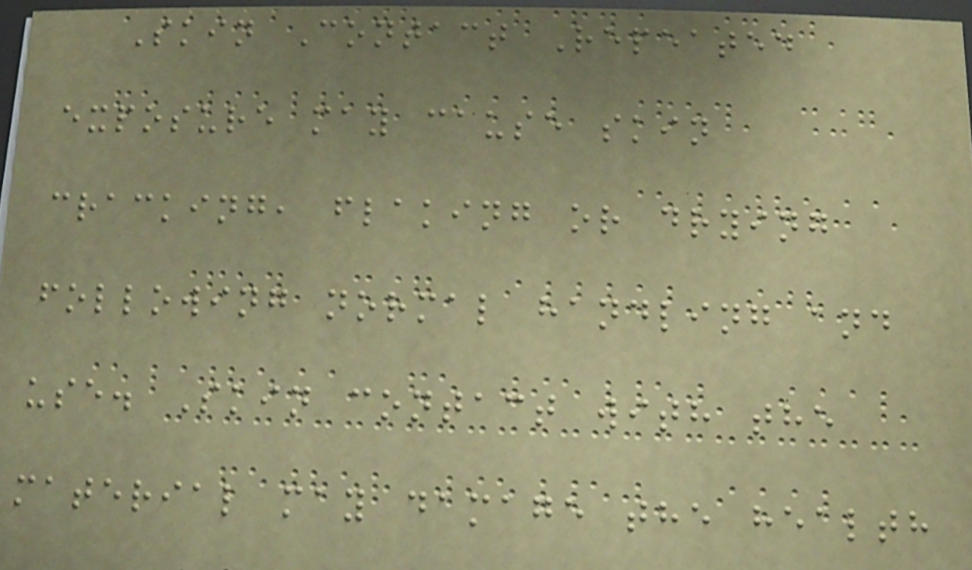Skin Contact Repeated
exposure may cause skin
cracking, flaking or drying
following normal handling and
use. Skin contact with the
material may damage the health
